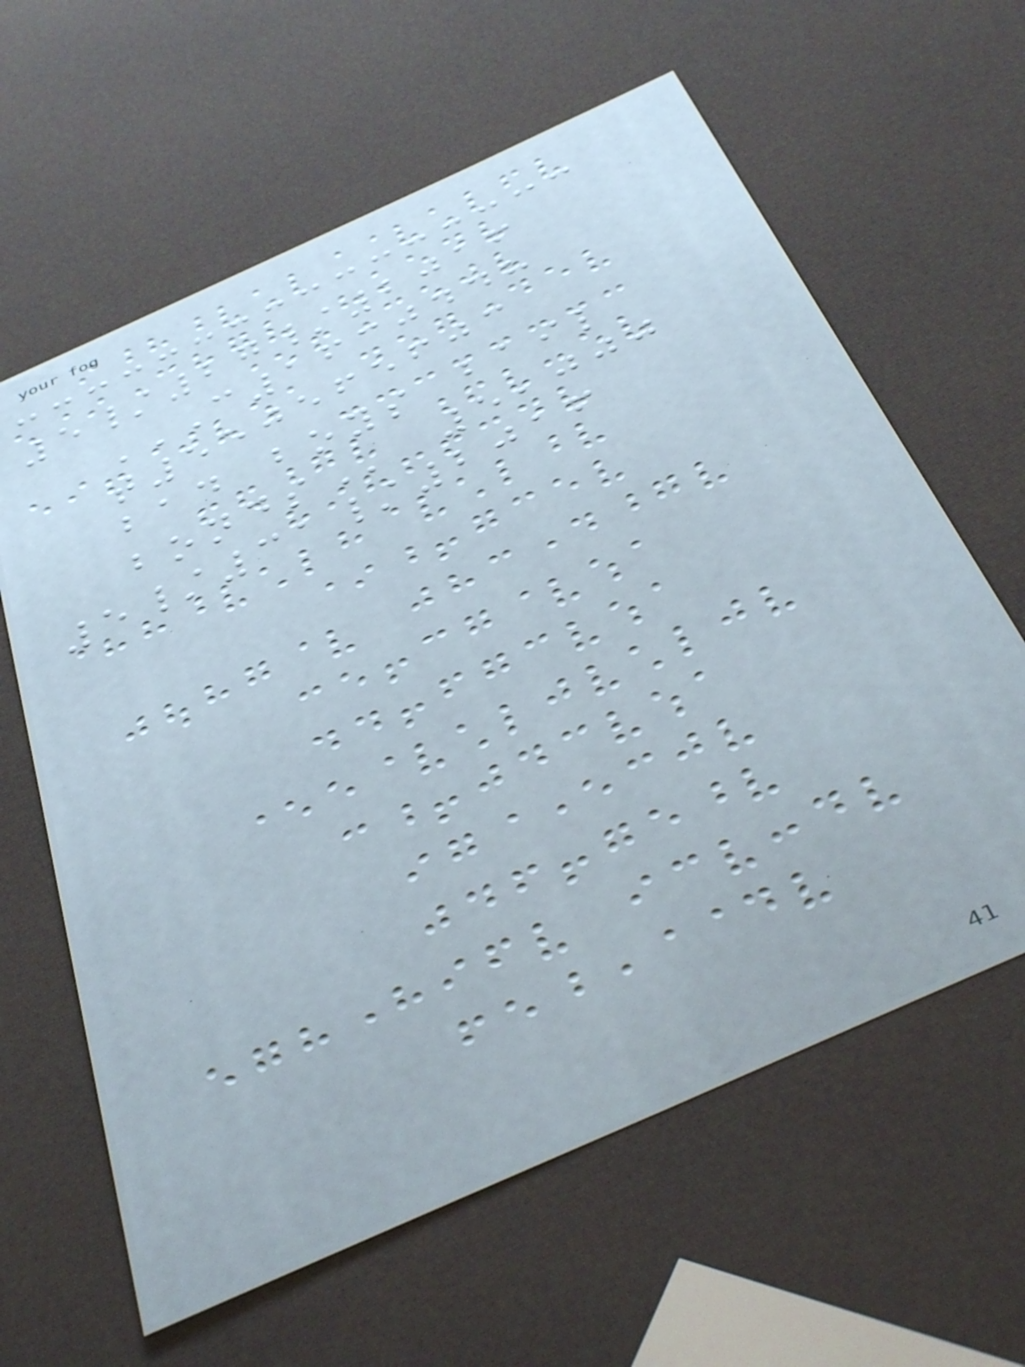5/27/2016
C1630448
T550565603
BAD BOYS BAIL
BONDS 5,000
5/31/2016
